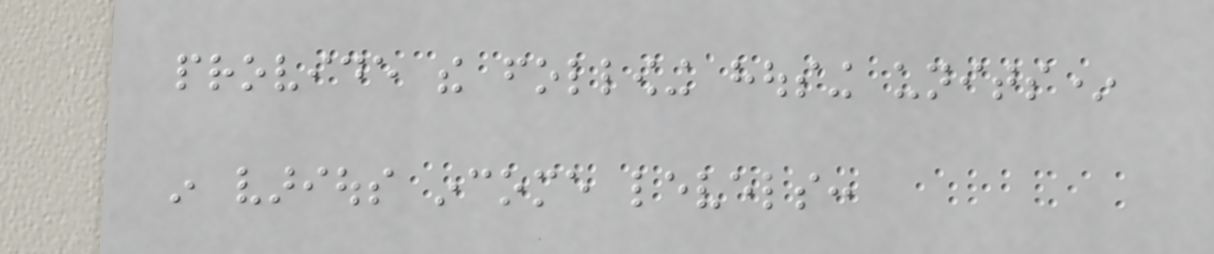provide the following housing units*
in various income levels:
